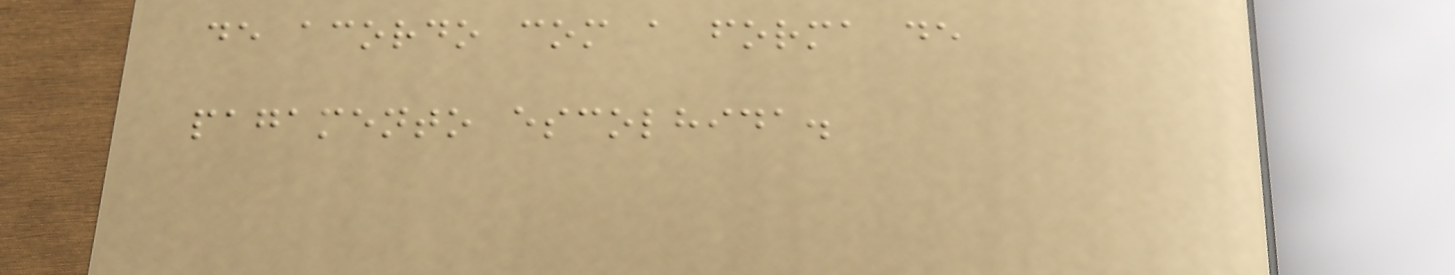de acordo com a forma de
pagamento escolhida.
